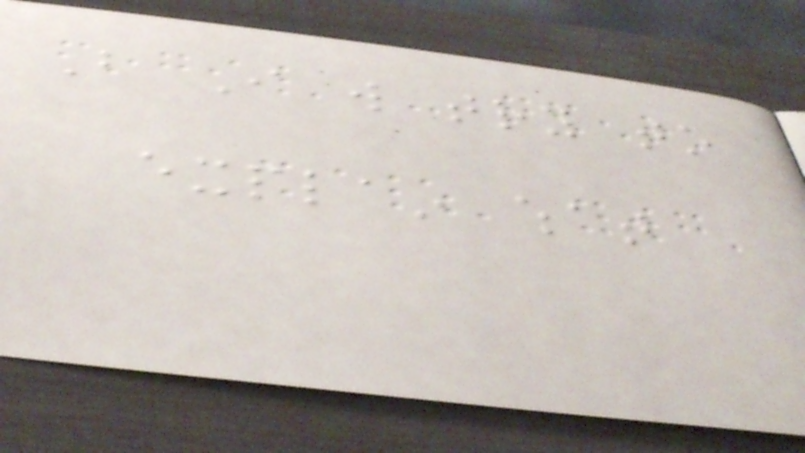But I will try to
explain what
